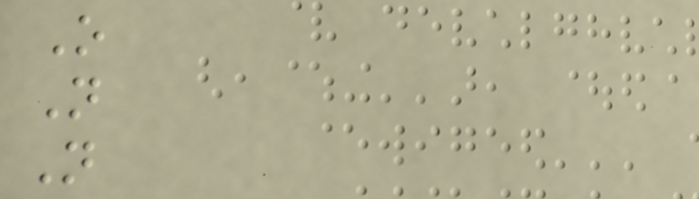O
N
N
